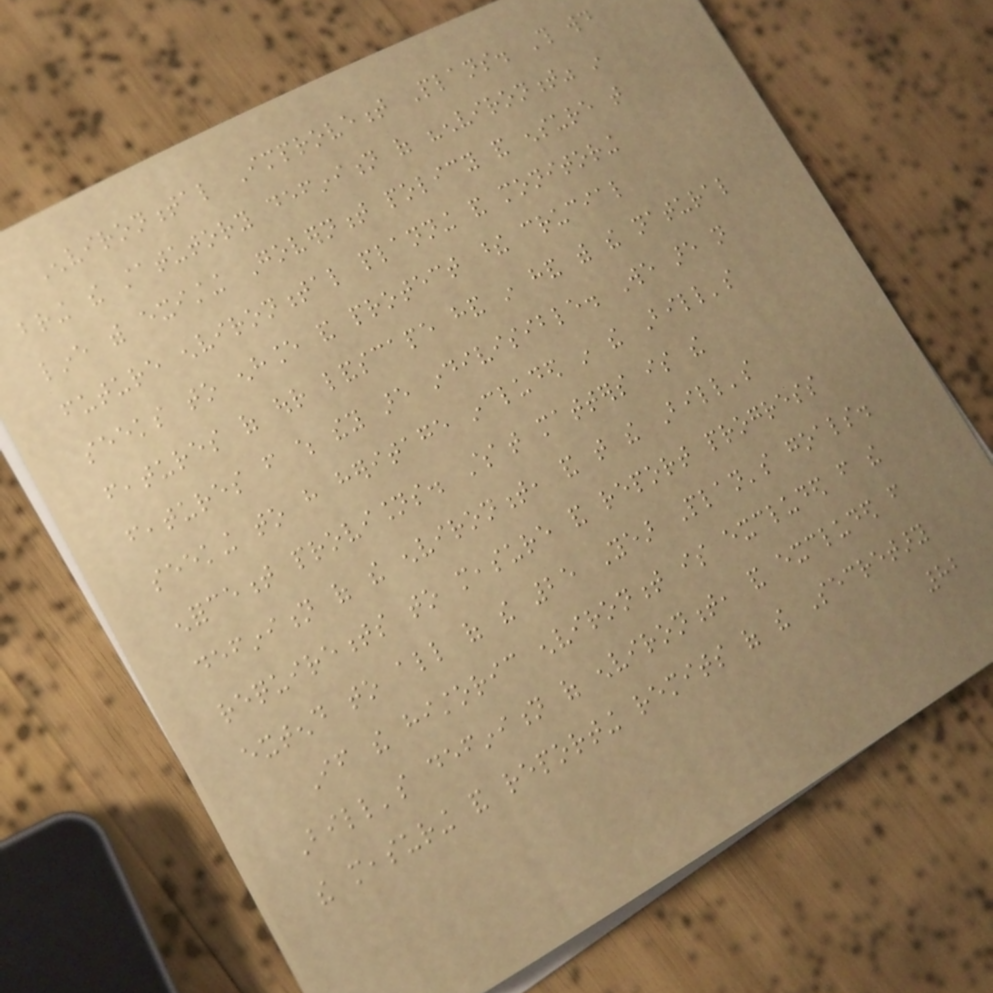Environmental Improvement Plans. This would
bring the statutory definition of "environment" in
line with existing Government policy and ensure that
future environmental planning and monitoring
seeks to enhance and protect these crucial
features of our landscape hand in hand with the natural
features from which they are indivisible. We are not
seeking to have heritage included in the Bill's
enforcement provisions. What matters is the
definition of the environment, and that the Bill's
requirements to measure and report progress
extend to all of the 25 Year Plan's goals.
If the historic environment is excluded from the
Bill's definition of environment, and excluded from
the measuring and reporting remits of the Secretary
82
